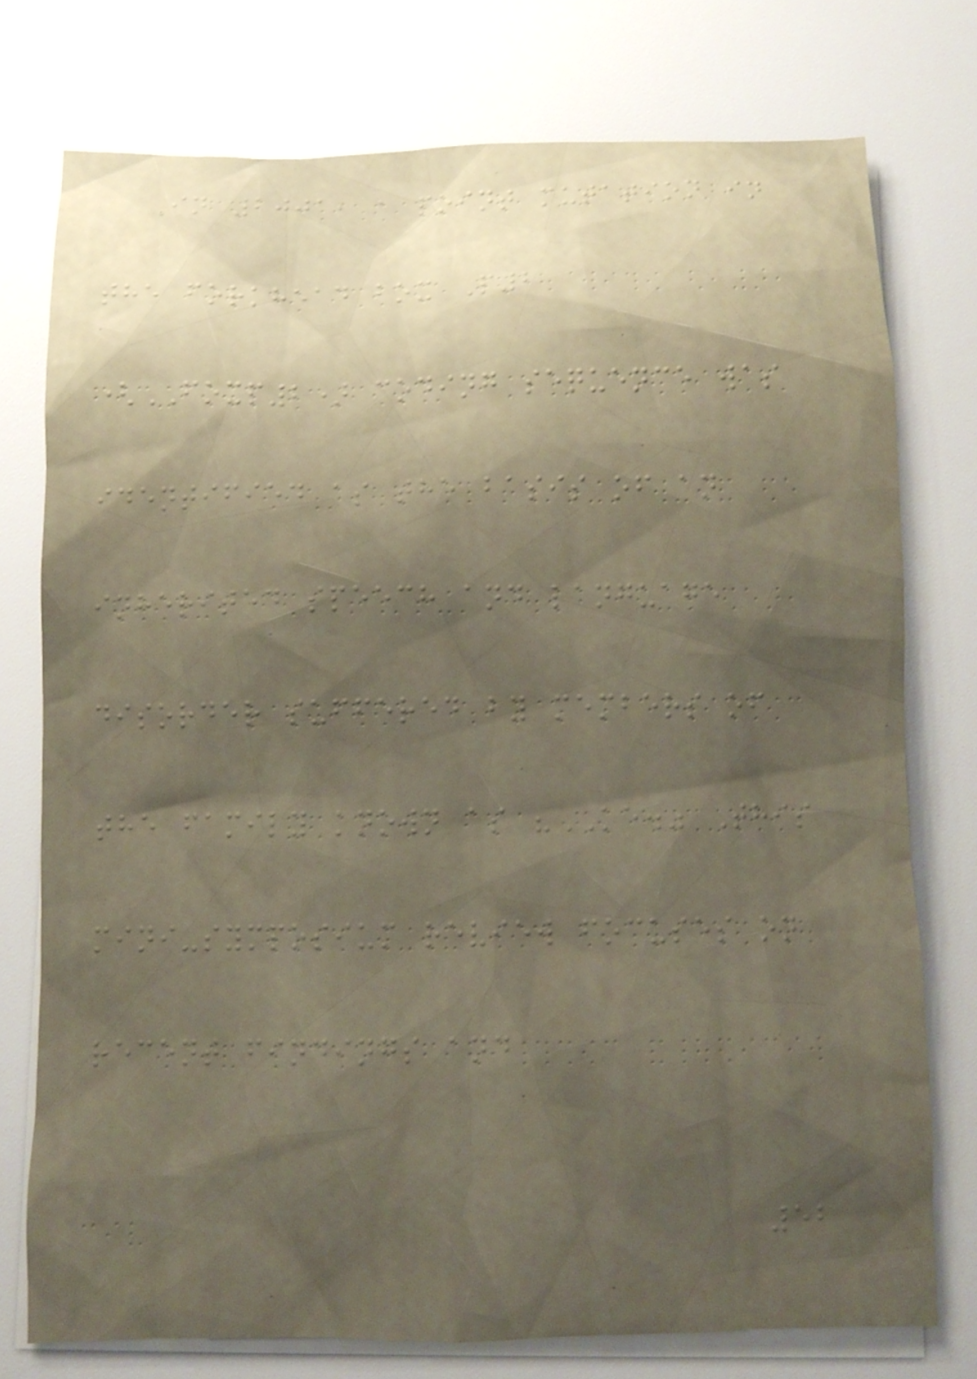In 2001, a point mutation in
the forkhead box P2
(FOXP2) coding sequence was
identified as the basis of an
inherited speech and language
disorder suffered by members of
the family known as "KE." This
mini-symposium review focuses on
recent findings and
52
